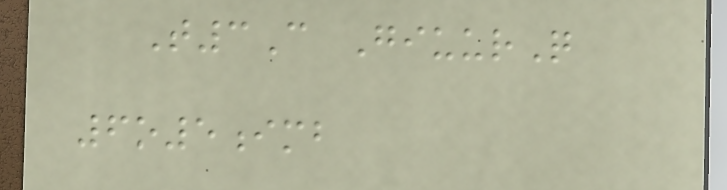T3C GiuurQ
6o5imb
